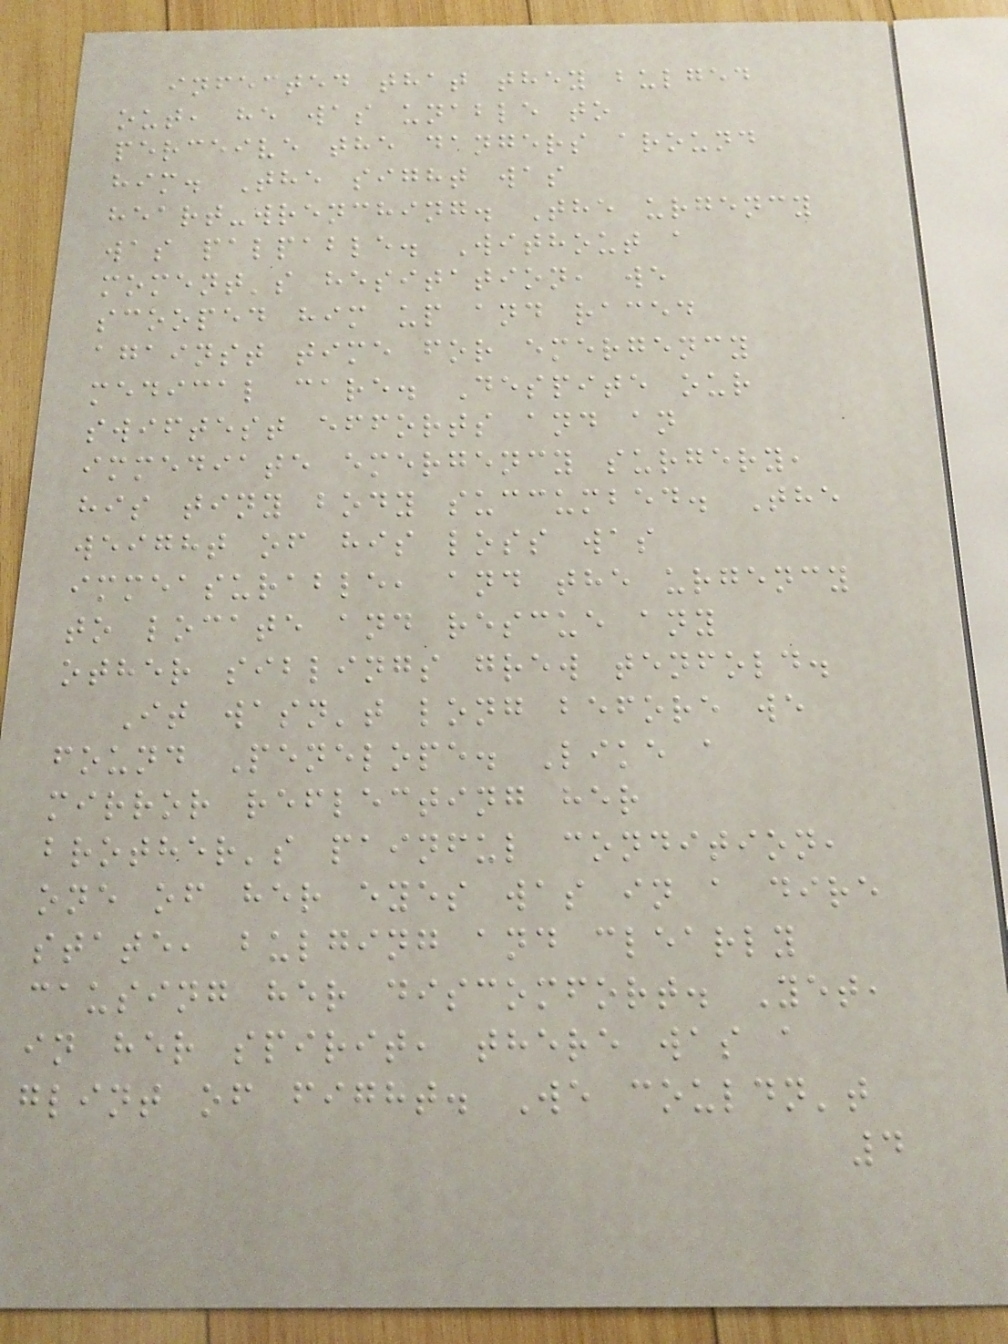infected that they bulged
out, he was unable to
perceive the dangers around
him. The sight was
heart-wrenching. The urgency
was palpable. Without a
moment's hesitation, we
scooped him up and raced
against time for emergency
medical care. Despite our
swiftest efforts and an
immediate emergency surgery,
his tiny body succumbed. The
weight of his loss was
immeasurable, and the urgency
to locate and rescue any
other siblings grew tenfold.
It wasn't long before we
found Penelope. Like a
mirror reflecting her
brother's painful condition,
one of her eyes was in a dire
state, bulging and clearly
causing her discomfort. Yet,
in her spirit, there was a
glint of fight. We couldn't
4
